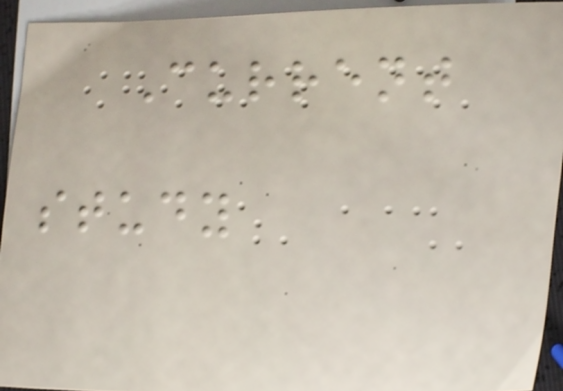Current
study
